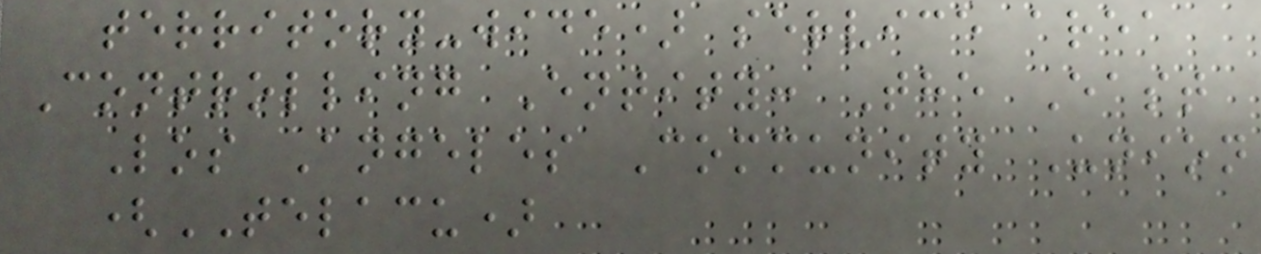territory-wide) service area
Controlling Entity: The East
Los Angeles Community Union
(TELACU)
